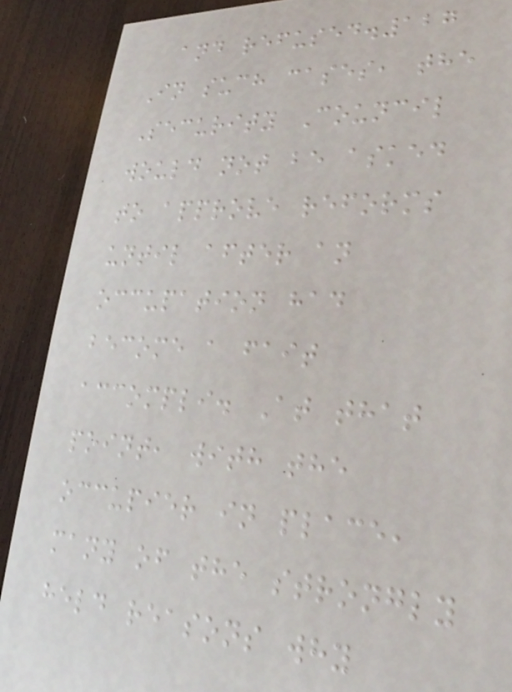and refused.127
In such cases, the
Security Council
would not be asked
to approve reforms
until after an
occupation had
become a fait
accompli. At that
point, with the
occupier in place,
many of the strongly
held reasons why
